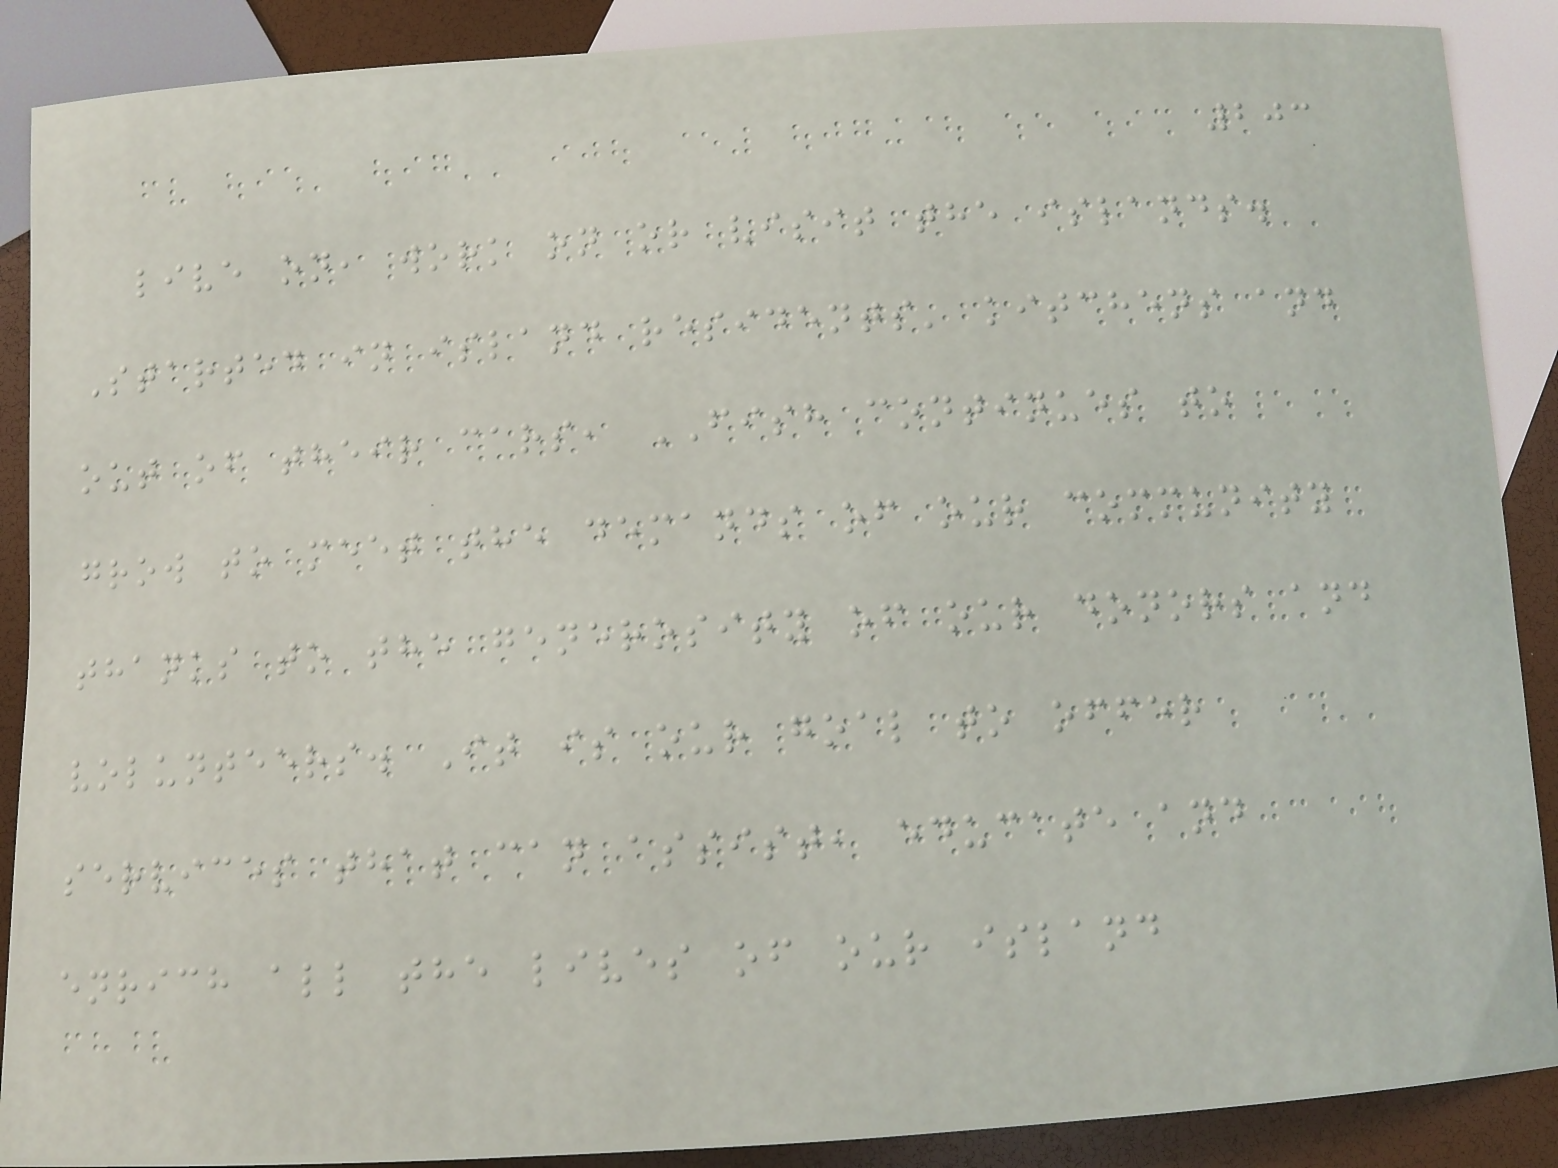203
live on, work on or visit the islands.
Started in island residents' kitchens and
out of their cars, FISH continues to
grow to meet the demands of our community
thanks to the generosity of our donors and
volunteers. It is our goal to offer
services that can assist, educate and
enrich all the lives of our island
